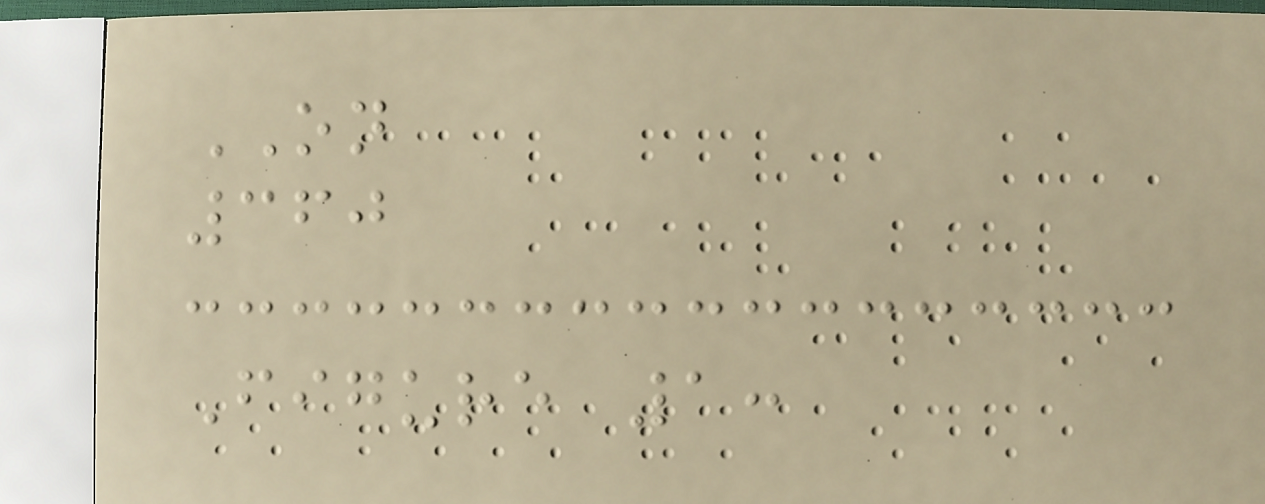ON
360
Figure 1:
